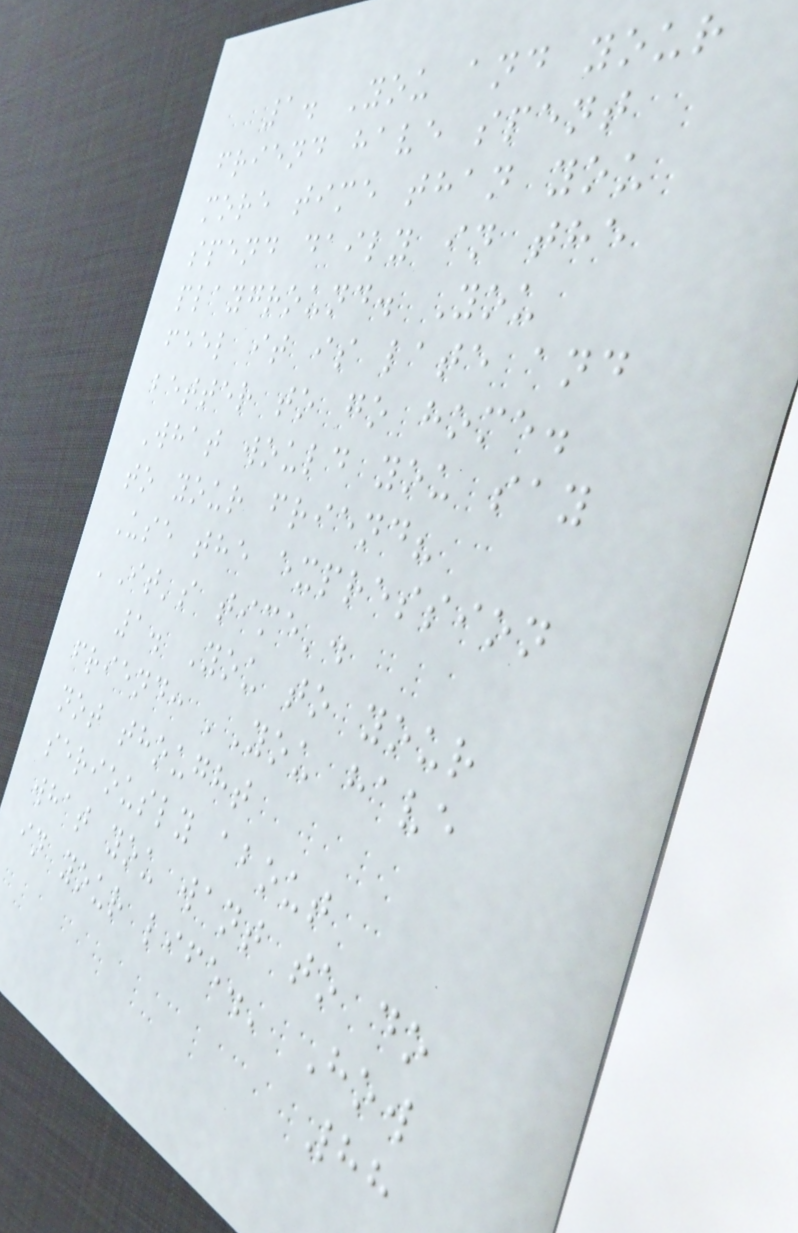1. You and your
friend have spent
more time than you
spend daily in the
playground. You
feel it is late and
better to go home.
What would you say
to your friend?
Use the expression
'It's time'.
1. You to your
friend: 'You have
not thought
seriously about
what you want to do
in your life.' How
88
